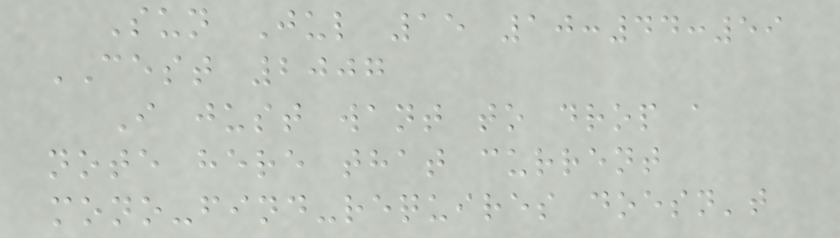Sun Jul 15 10:44:59
CEST 2007
I just want to drop a
note here that current
mono-find-requires doesn't
